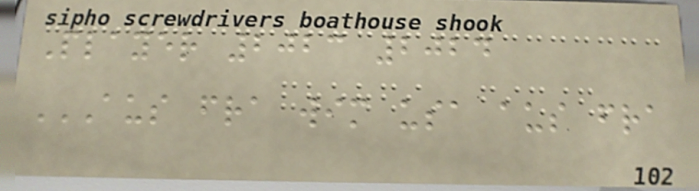Player 2023 2024
AUS FRA WIM USA AUS FRA
